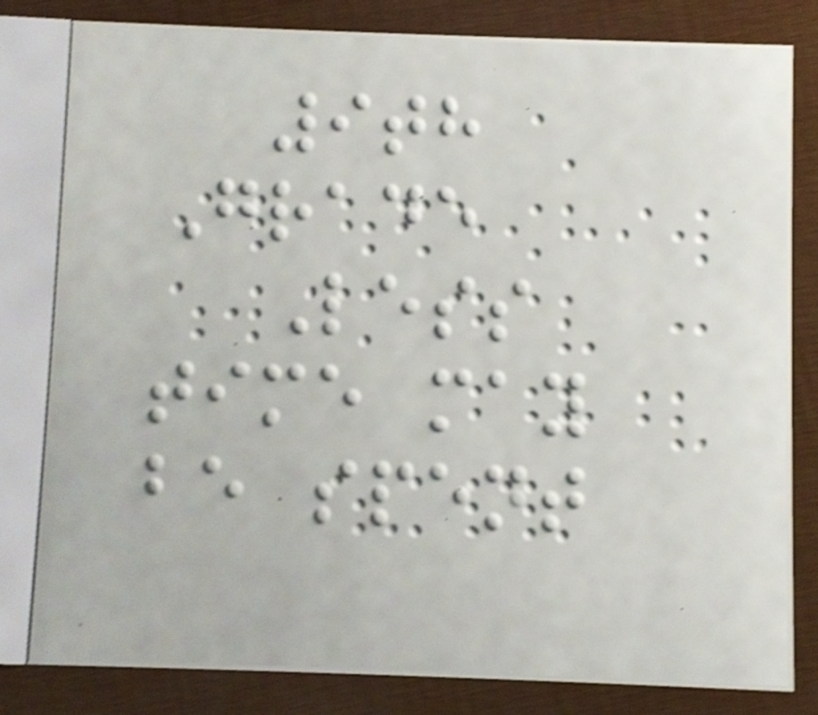9th
Grade
Less
time may
be spent
